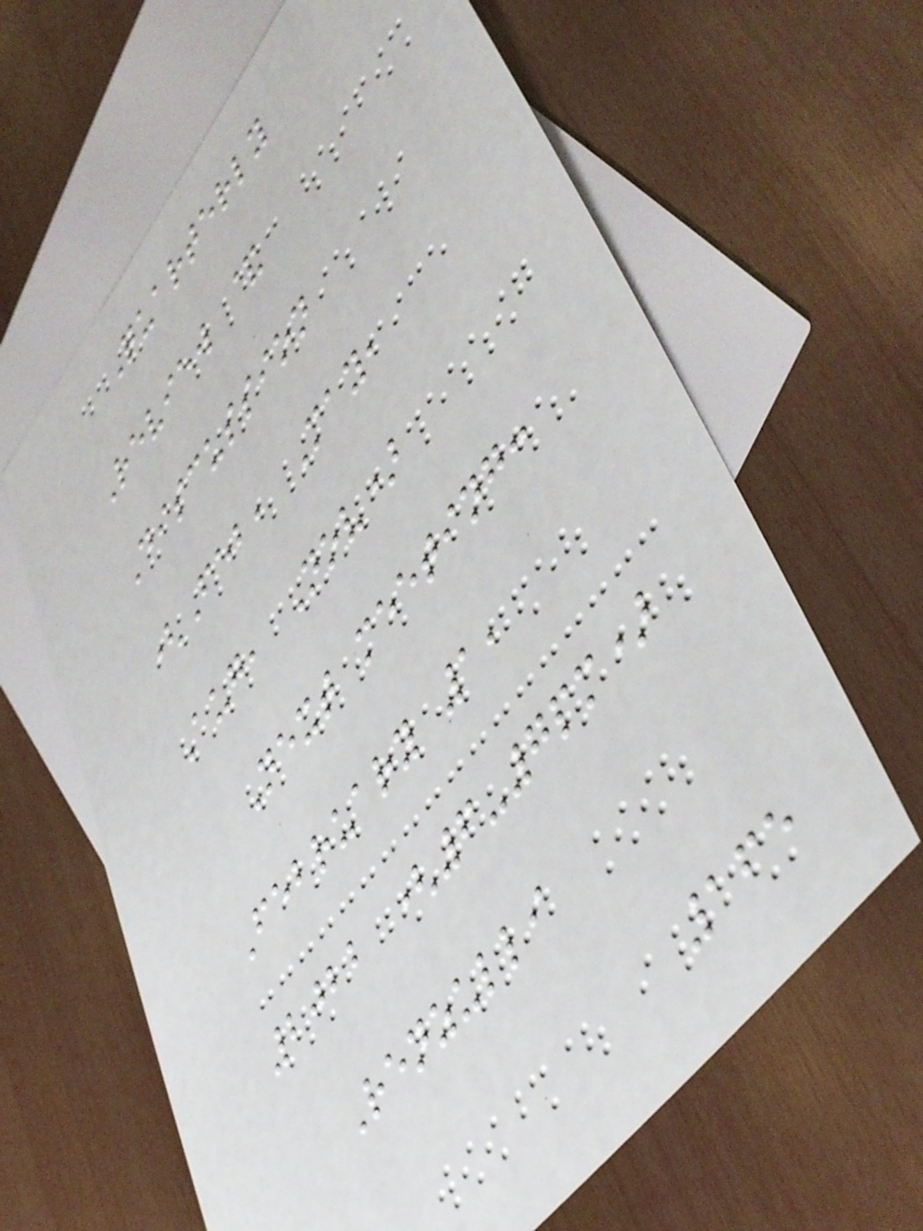Quarterly
Review &
Discussion
(Feb, May,
Aug, Nov)
Next meeting:
February 1,
2022 (6-7pm)
Renzulli
165
